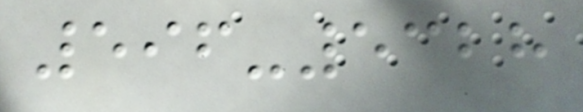596-5328
